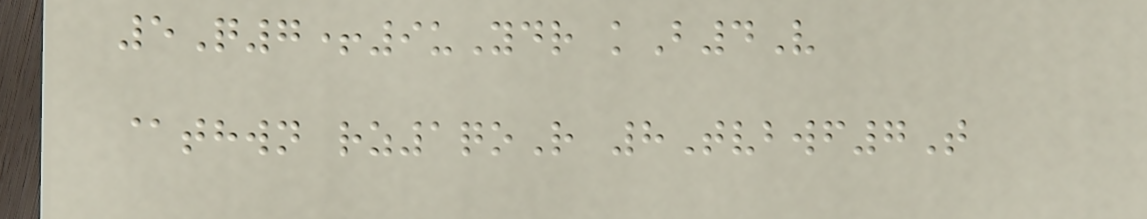5Q7+9uYdr kB4V
@thwn rz1qoR 8Tvbwf7T
